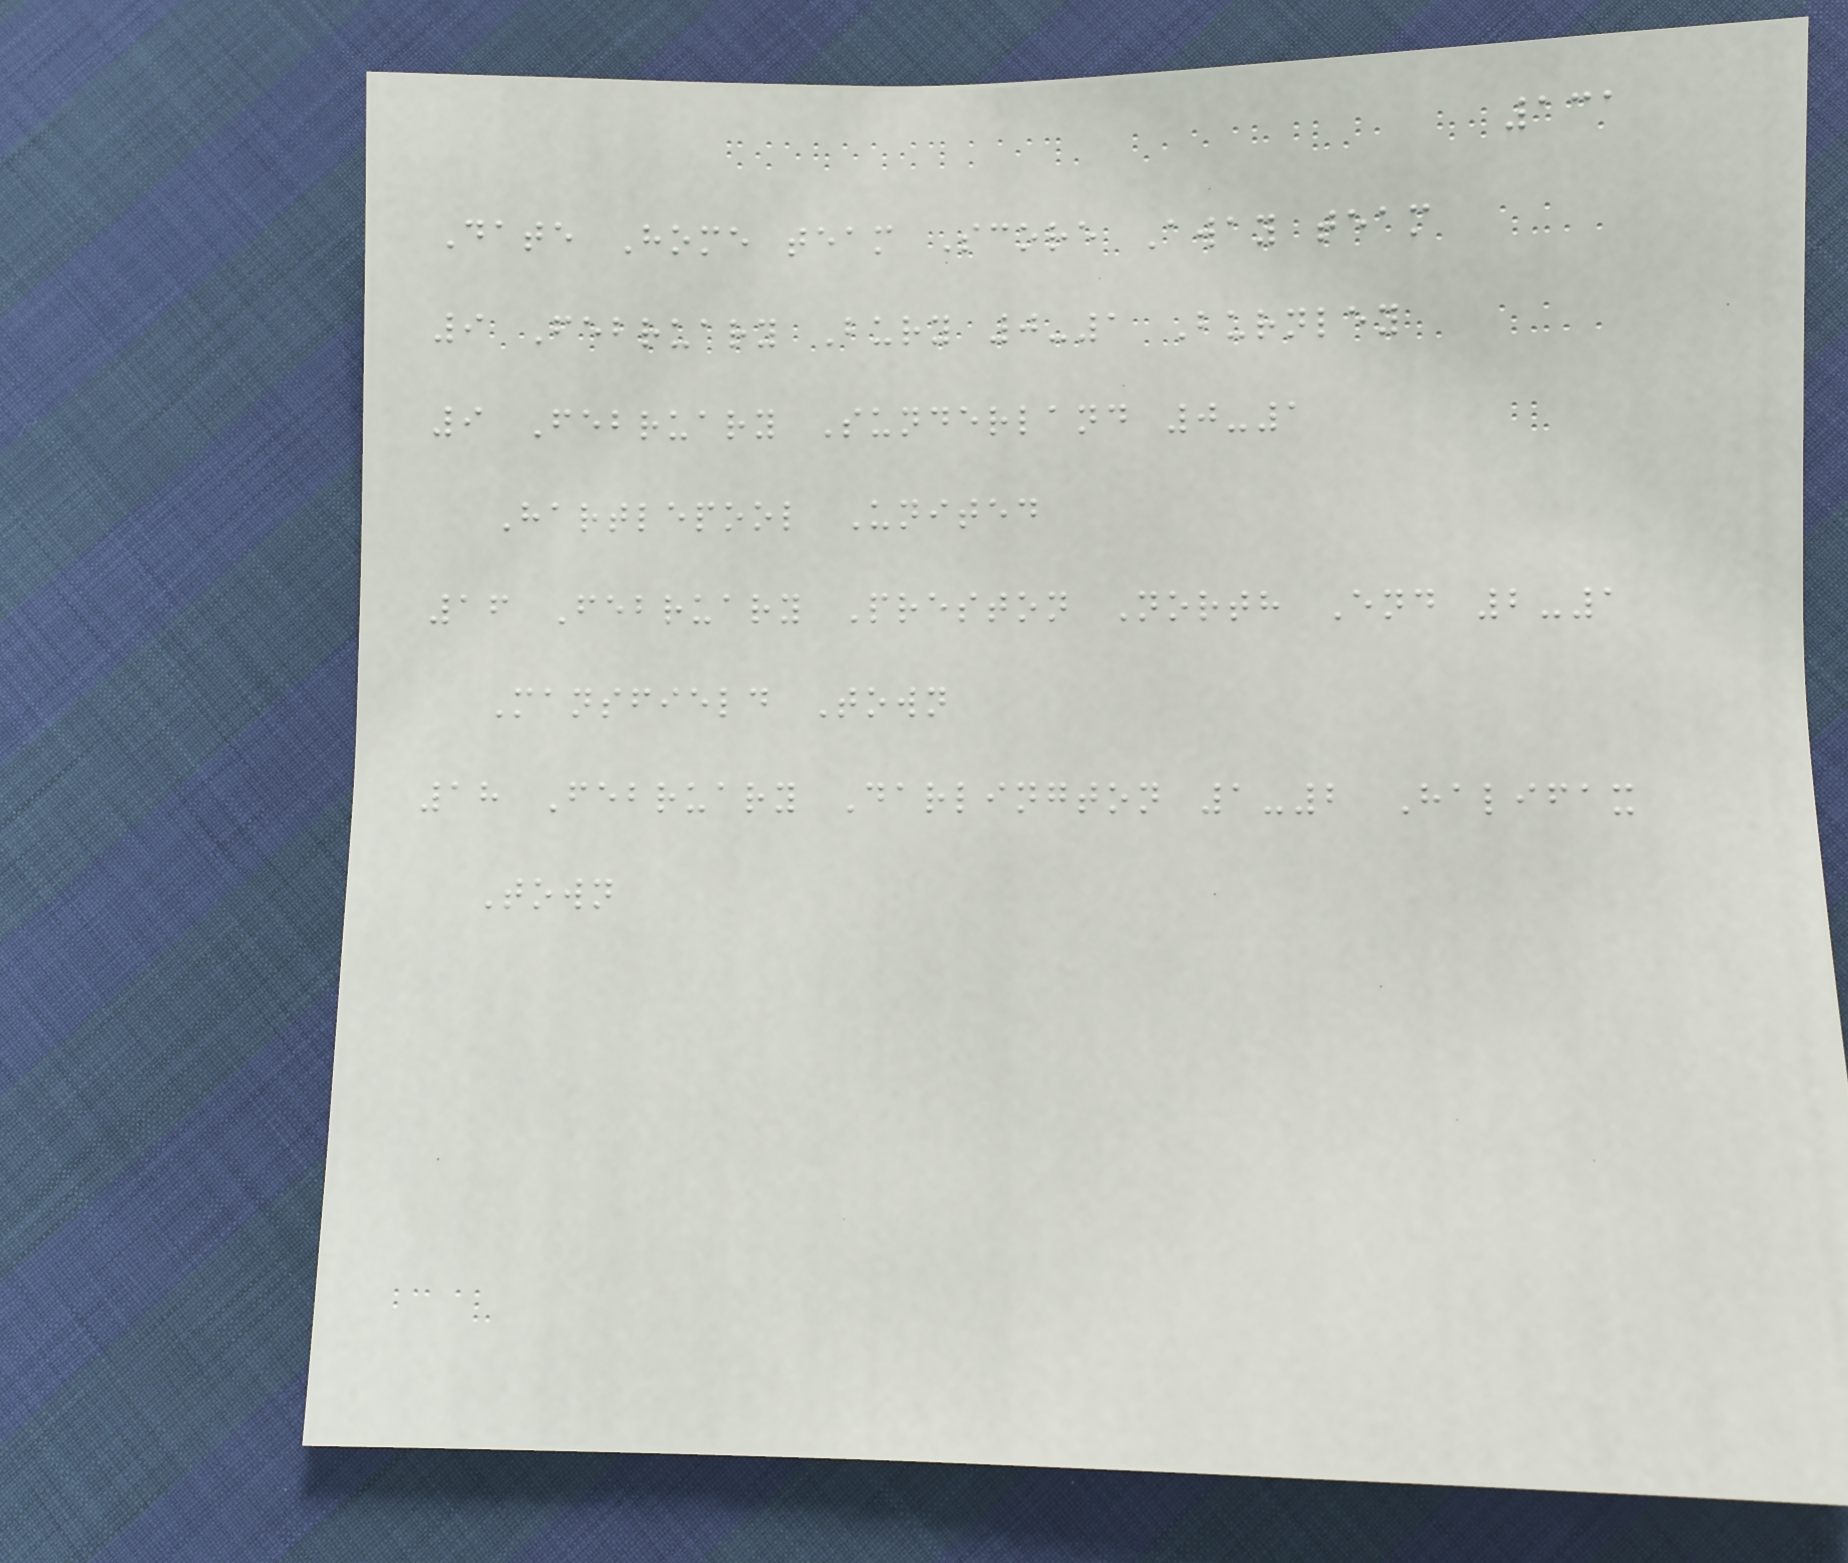131
Date Home team Score Away team
9 February Bury 0-1 Burnley
9 February Sunderland 0-1
Hartlepool United
16 February Preston North End 2-1
Mansfield Town
18 February Darlington 1-2 Halifax
Town
